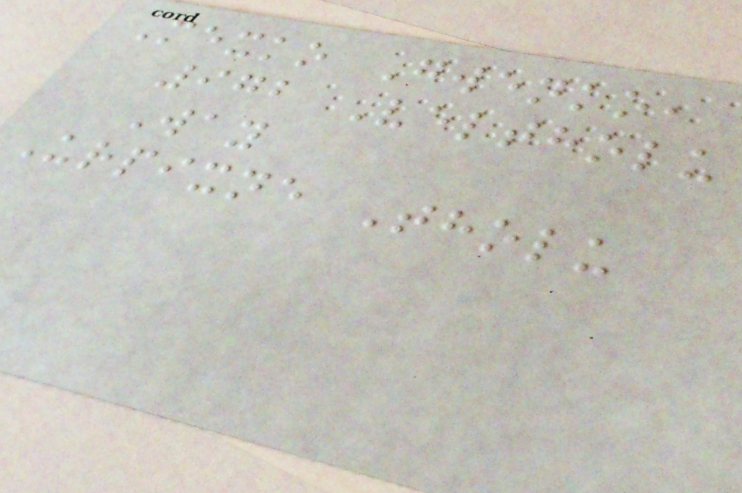Mexko Gwenko,
972 Veltholu
Way
Urpixne Tholu
